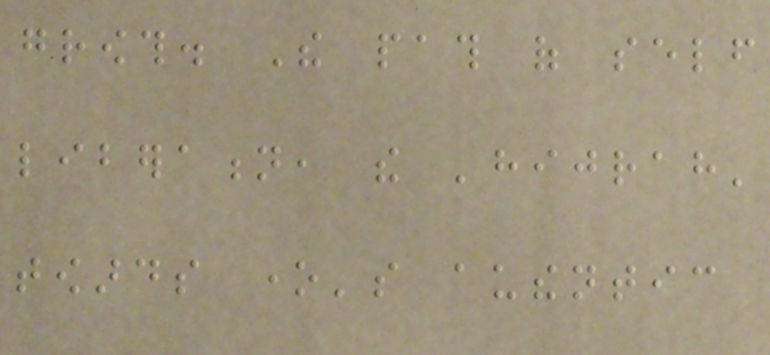growth. The path of self
liberation, the 'hijrah'
towards one's authentic
